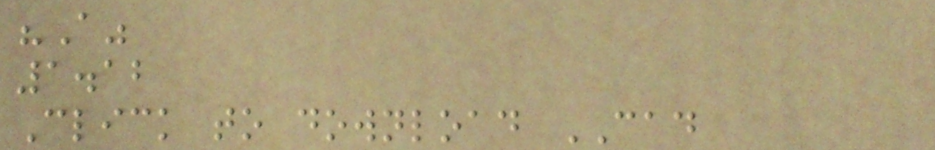"A"
1.12
Click to download CAD
